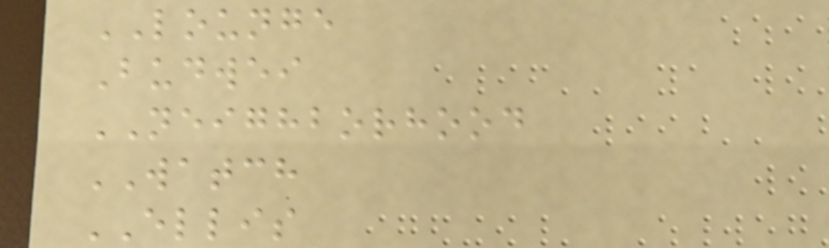LOUNGE
Budwei
NEIGHBORHOOD
WATCH
ELLIS
